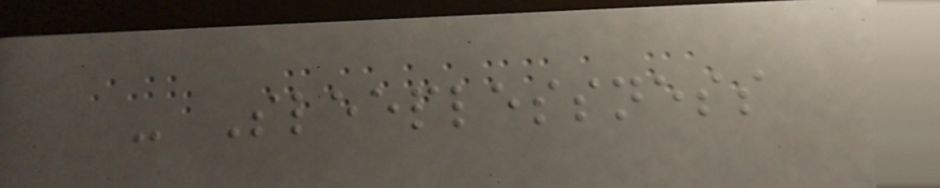- Sleeplessness
